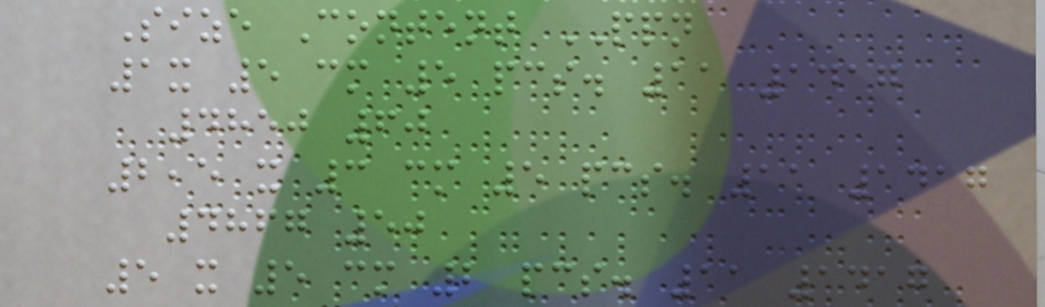Size Content PPN
1x 5 cm 5 pcs. 11 1417
4850 60
2,5 x 3 cm 5 pcs. 11 1417
4867 50
5 x 5 cm 2 pcs. 11 1417
